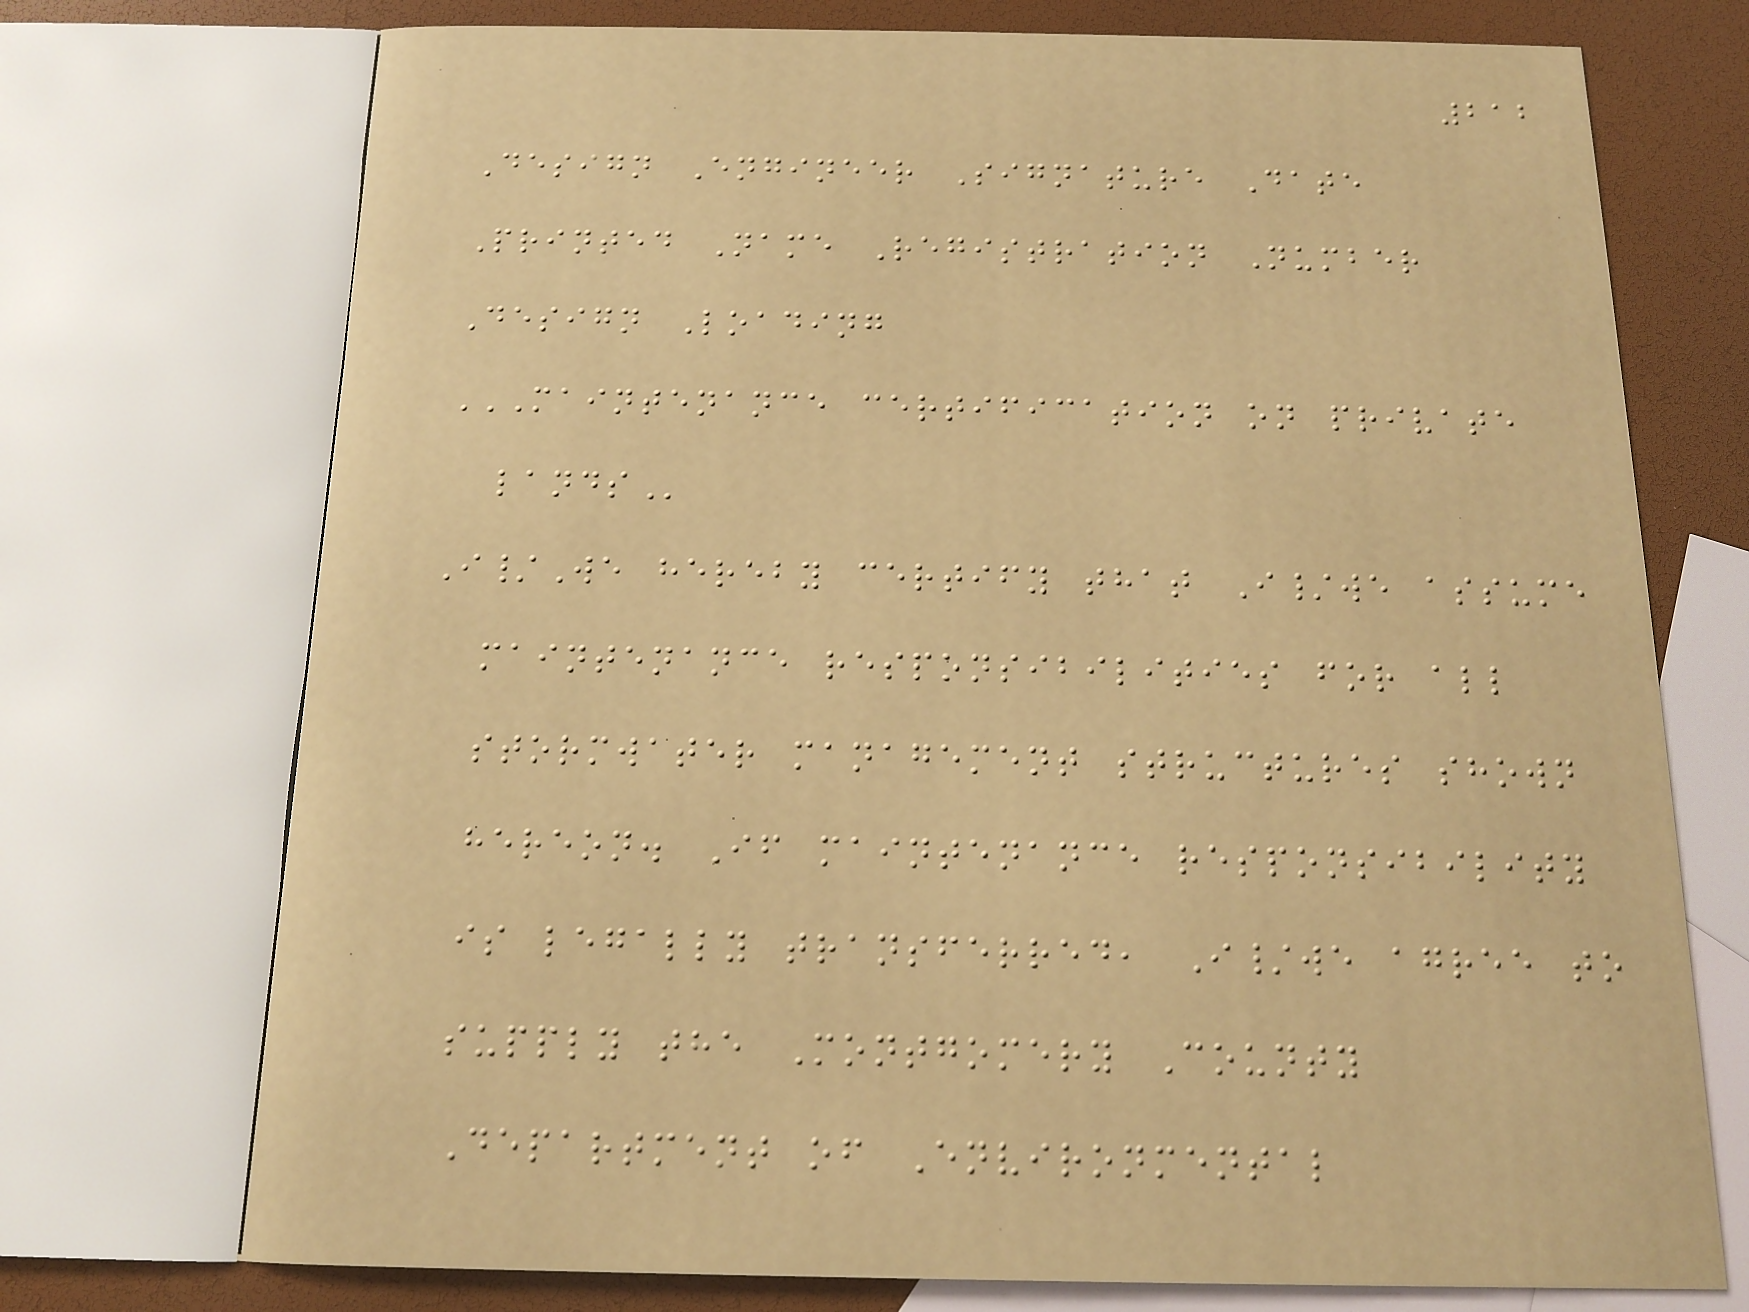212
Design Engineer Signature Date
Printed Name Registration Number
Design Loading
MAINTENANCE CERTIFICATION ON PRIVATE
LANDS
I/We hereby certify that I/we assume
maintenance responsibilities for all
stormwater management structures shown
hereon. If maintenance responsibility
is legally transferred, I/we agree to
supply the Montgomery County
Department of Environmental
